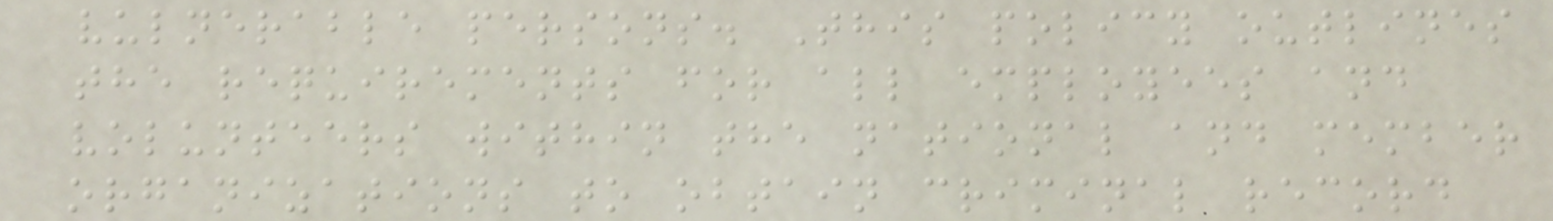vulnerable persons. This policy outlines
the requirements for all employees and
volunteers within the national and member
organizations to obtain criminal record
